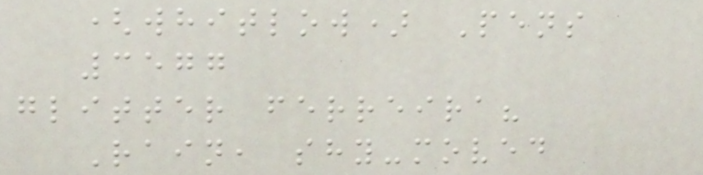(whitlow) Pens
3577
glitter ferreira?
Rain, shy-moved
